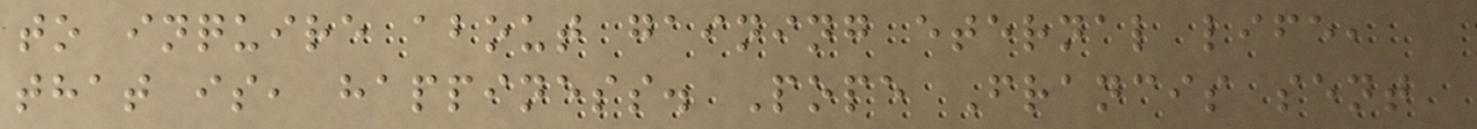to inquire about gaining eternal life,
that is, happiness. Pope Francis sent
